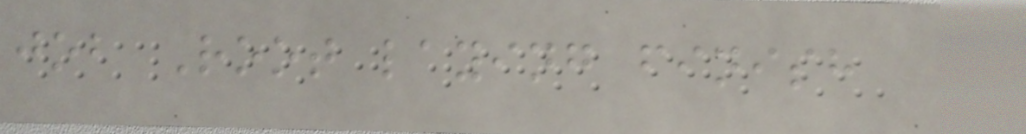job Root laying finish
